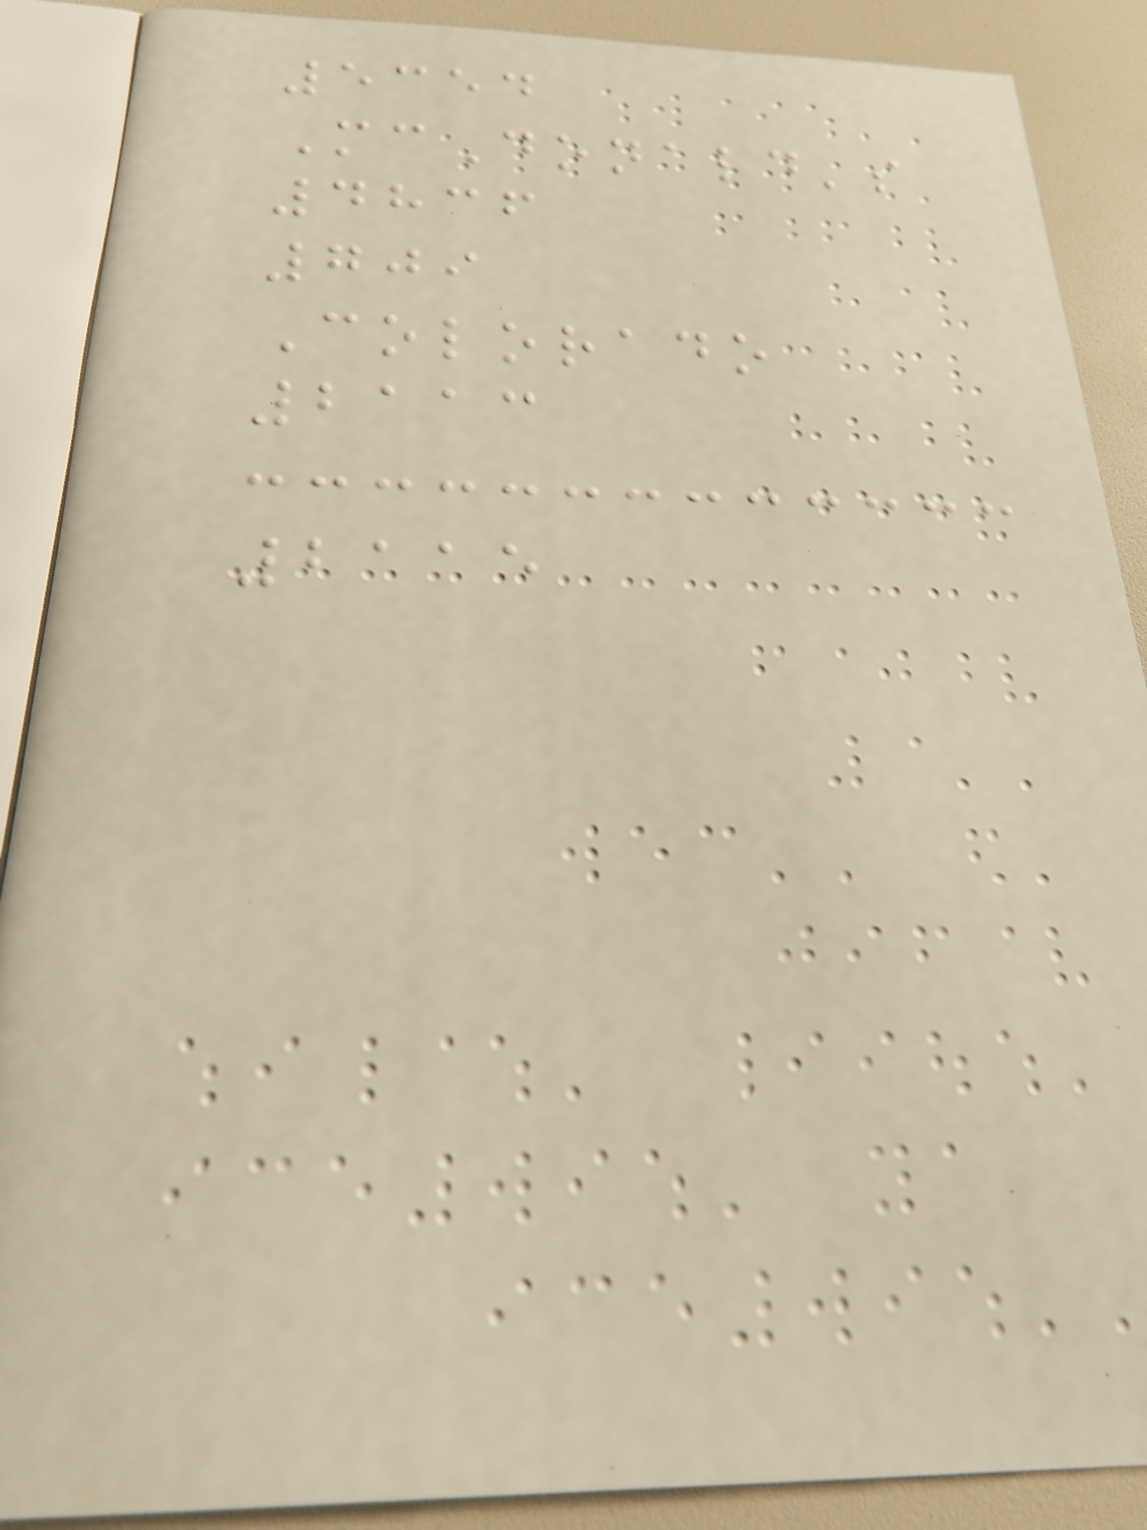5354
McDonald's
4836
709
Colorado
2113
2115
